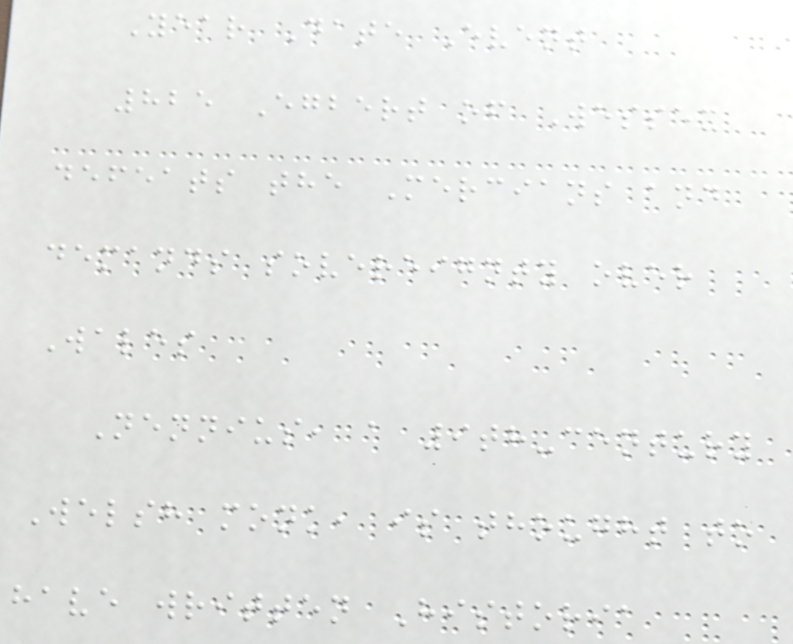Year Date Event
825 Egbert of Wessex
defeats the Mercians and
demands sovereignty over
Wales
Nennius, a 9th-century
Welsh monk, is thought to
have written Historia
